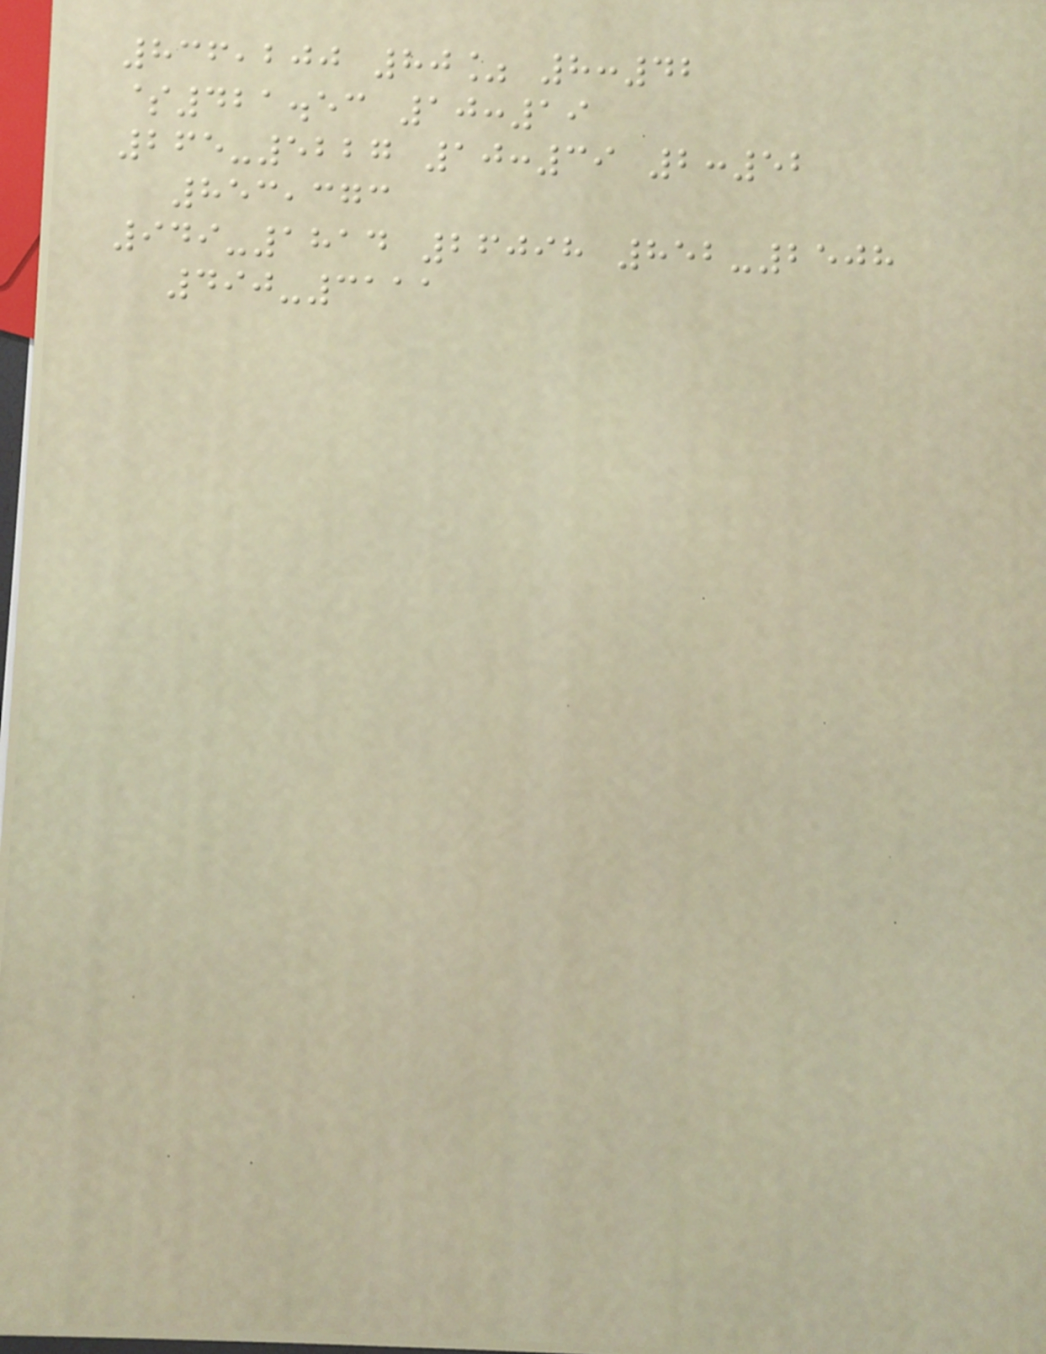836,200 80% 8:42
$421.53 10:19
265-5227 10:39 2:52
853,373
949-1814 26098 852-2508
490-3111
